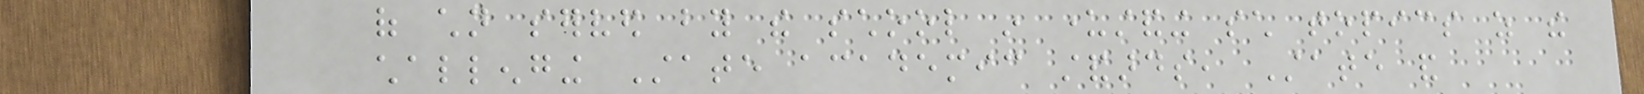of children served by the school in understanding such topics as the
challenging State academic standards, State and
